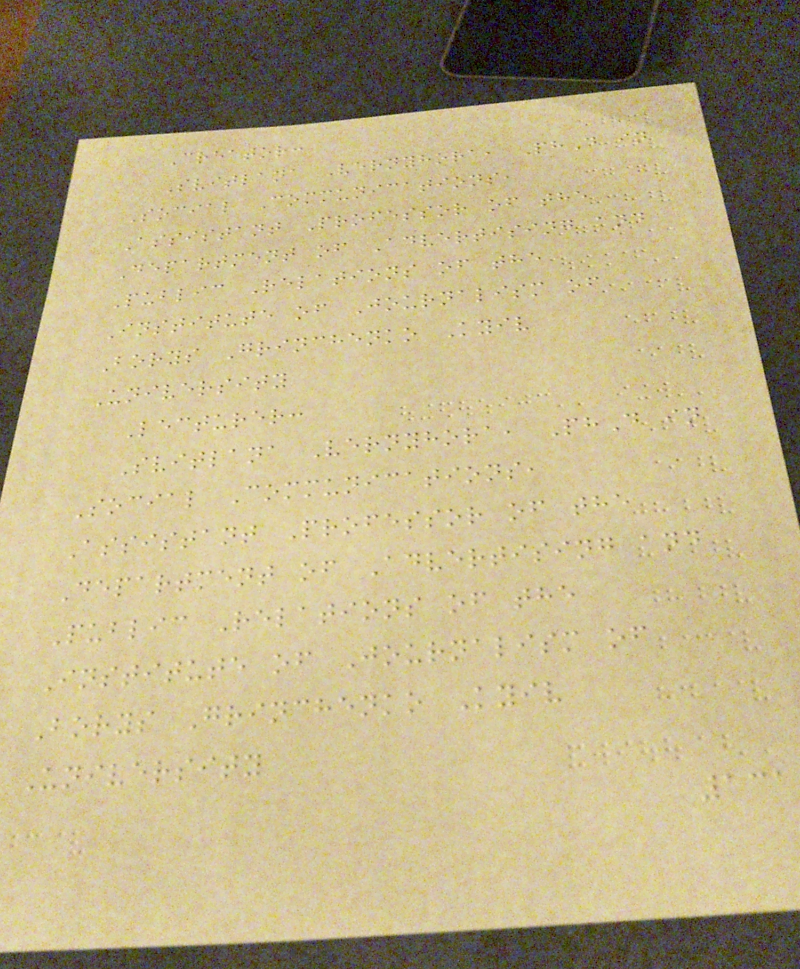Creator:
Svitlana Vernyhora, PhD in
Social Communications,
Assistant Professor of the
Department of Advertising and
Public Relations of the
Institute of Journalism of
Borys Grinchenko Kyiv
University
Lecturer:
Svitlana Vernyhora, PhD in
Social Communications,
Assistant Professor of the
Department of Advertising and
Public Relations of the
Institute of Journalism of
Borys Grinchenko Kyiv
University
131
